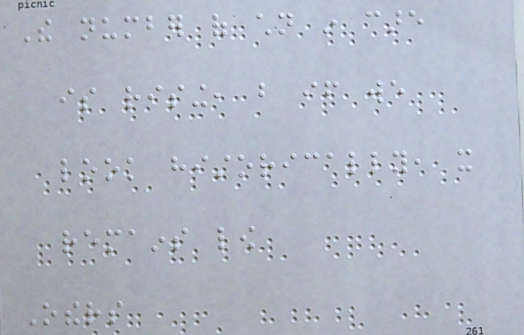The number of children in care
is rising, but if we
look historically, it
remains low
Others
